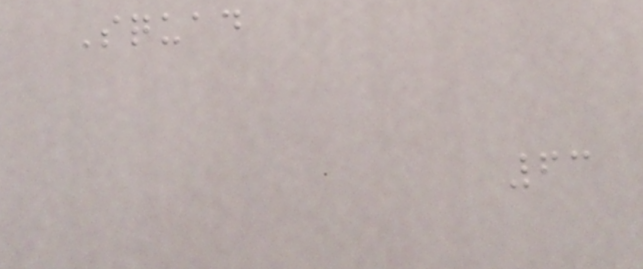Squad
63
